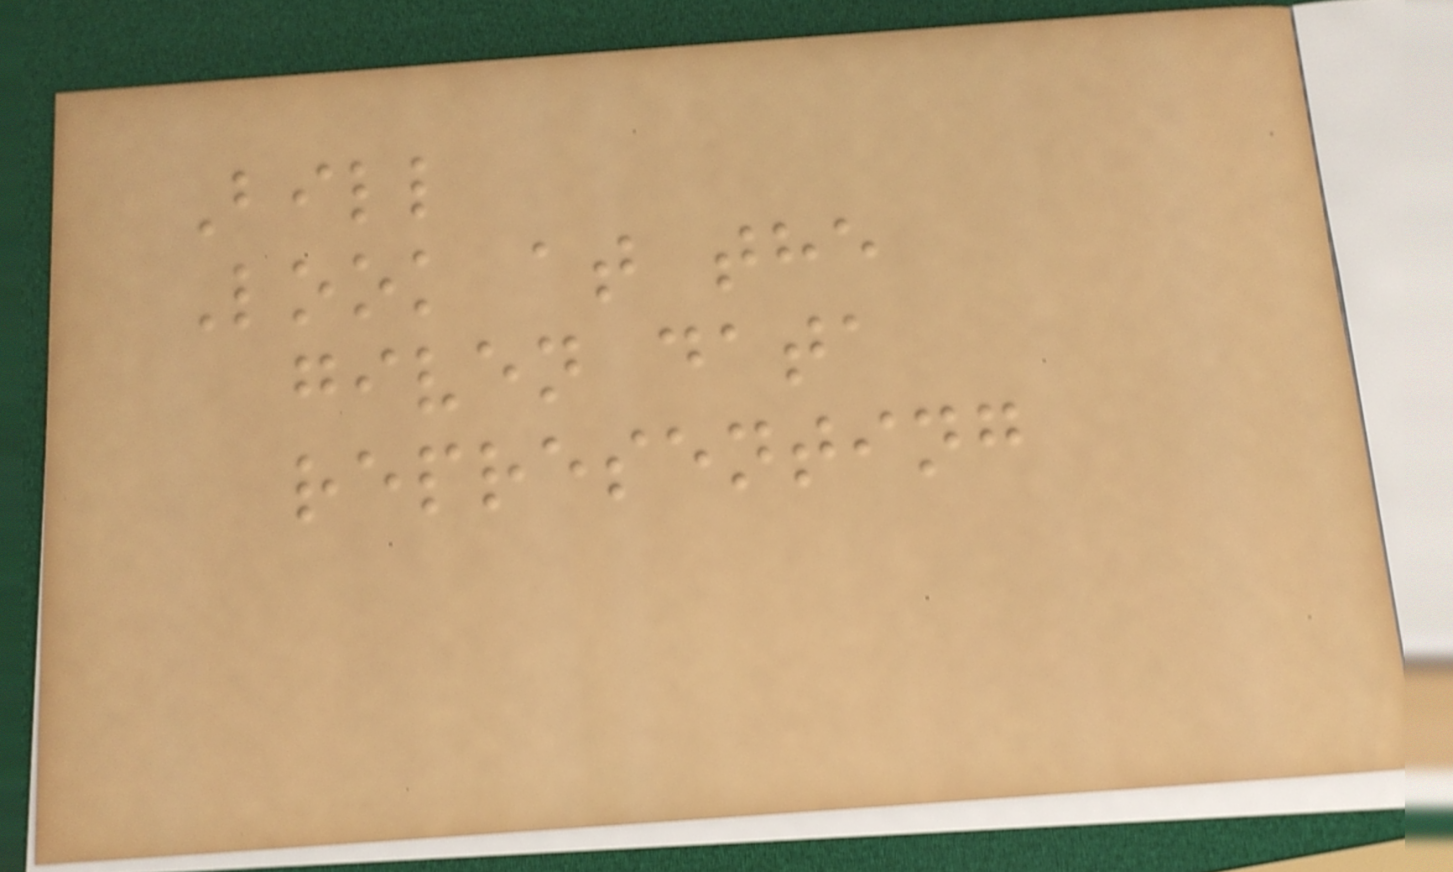Bill
Look at the
given data
representing
